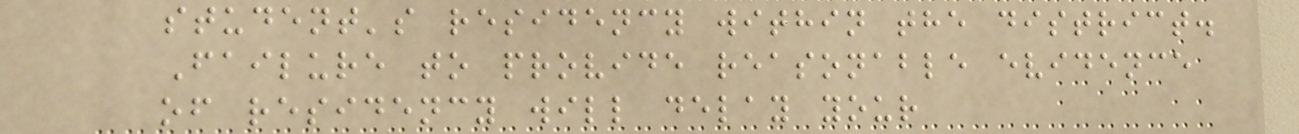student's residency within the district.
Failure to provide reasonable evidence
of residency will delay your
